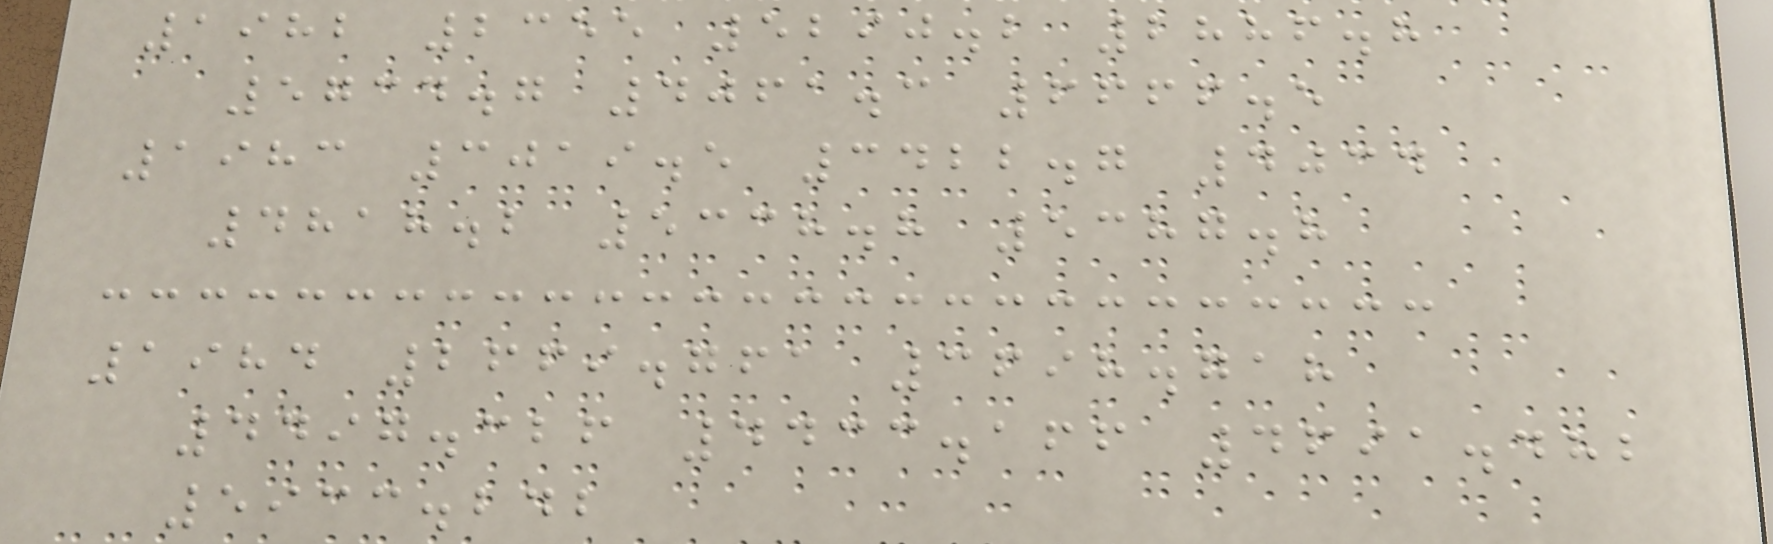1982 2355 5290.2 2886.8
5734.7 4061.3 6666.5
1983 3019.5 3422.7 4034
4818.2 5338.8 5387.8
1984 2669.761 3698.718
4497.326 4433.166 4691.482
5933.242
